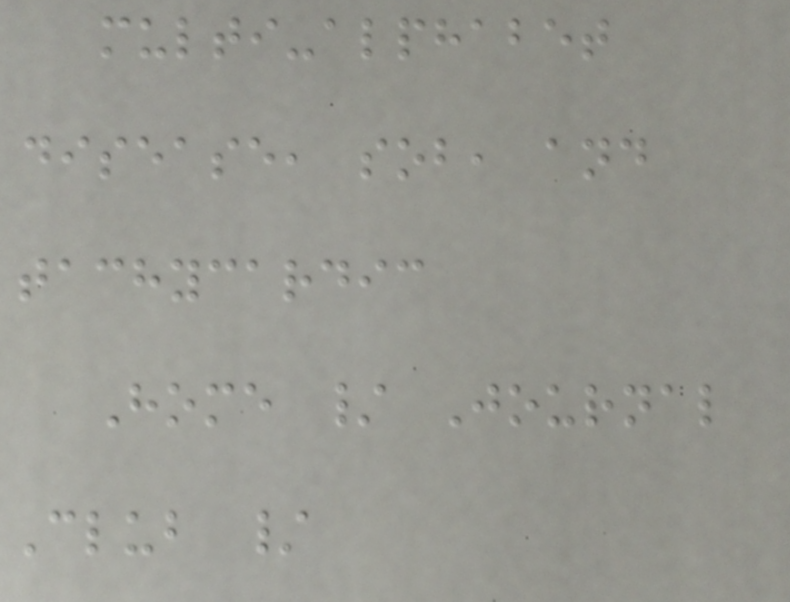multi-alphabet
disease, sob, and
tachycardic
Home / Journal
Club /
